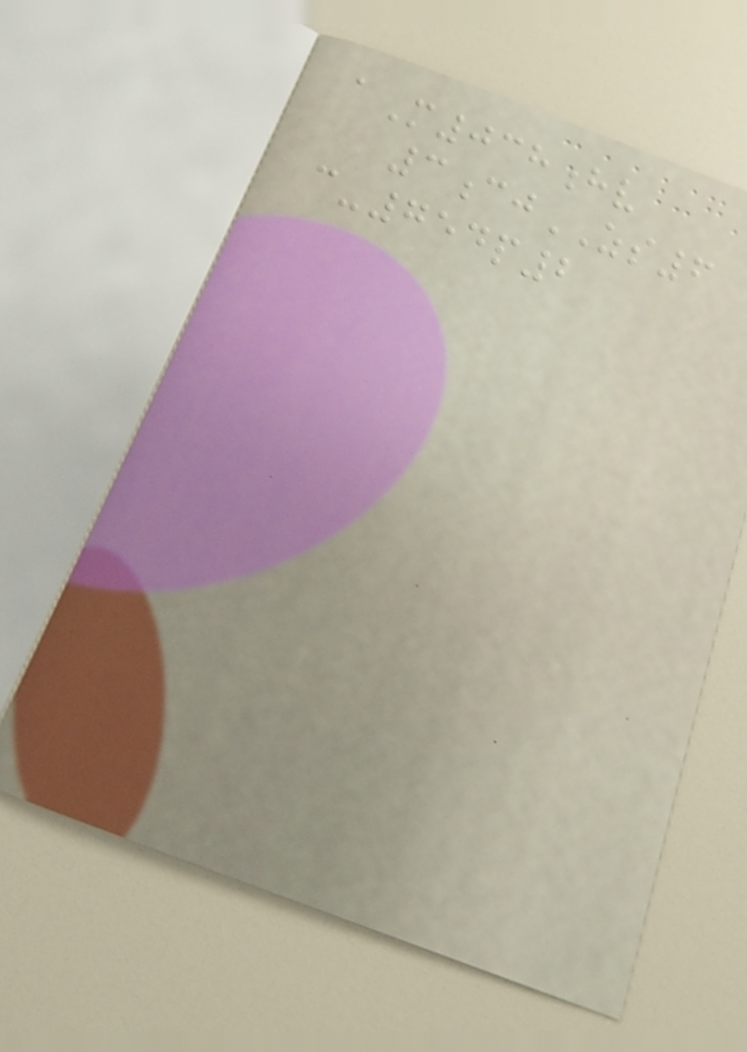aM038hv
3cjZS6
c-754p2
